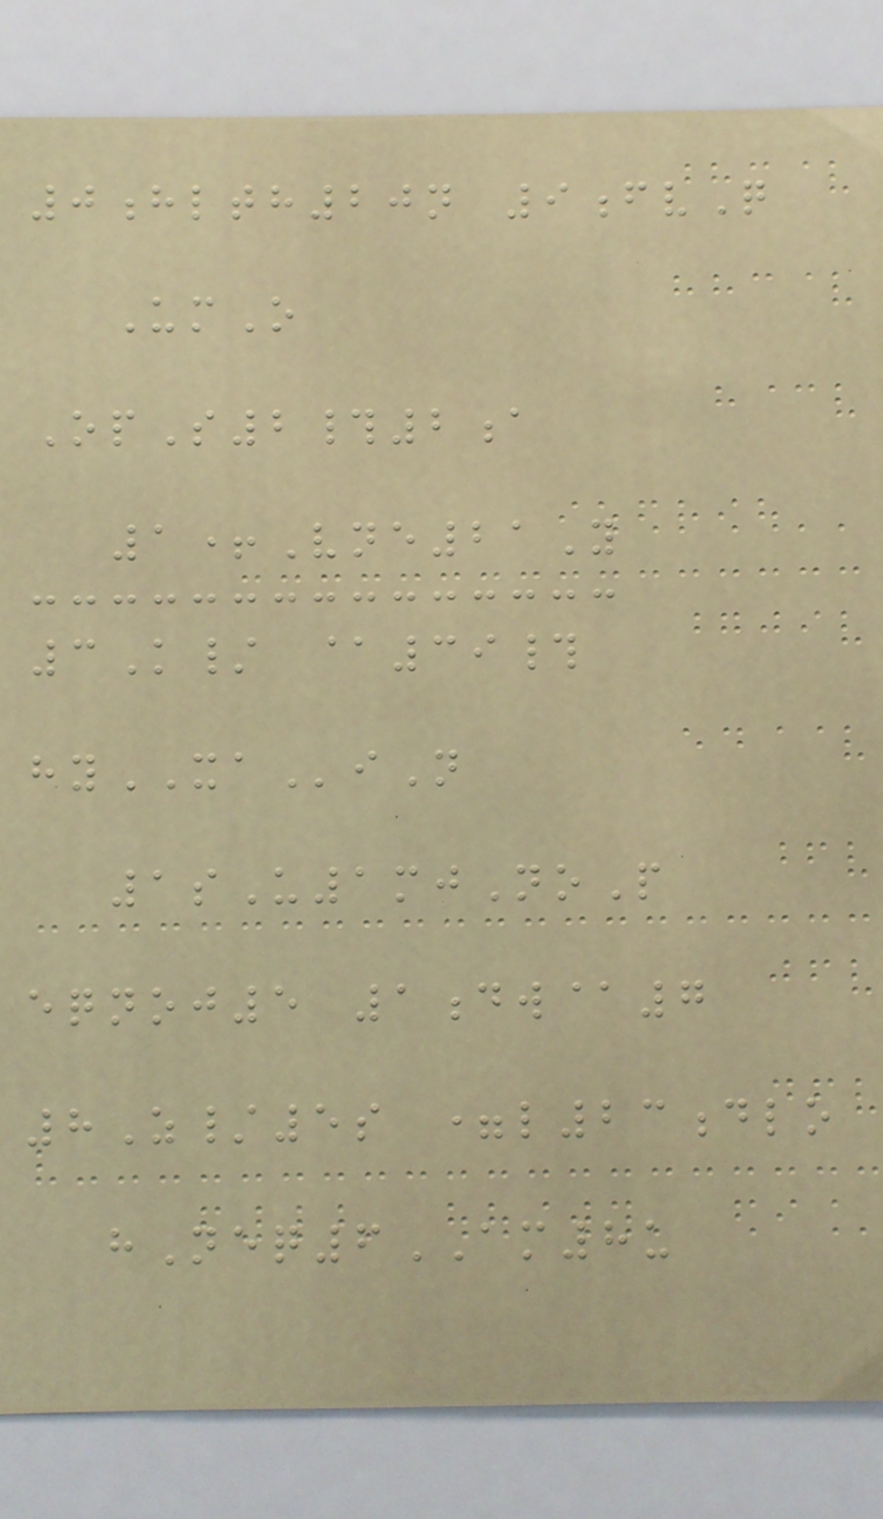0hlth20n 9fvQ
UmO
OpS2#2a
1+Vne21Y
3K/ @39#
hyXAiN
1sU1mjNoP
eqnoj5 1dw@7
8Z/5s =l23dlo
hNeq6AM8u
